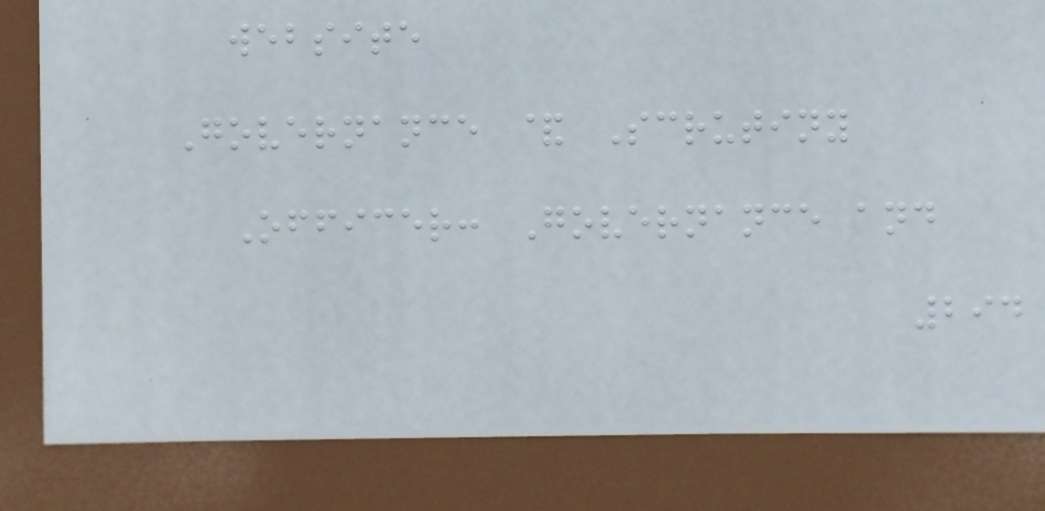website
Governance & Scrutiny
Officer: Governance and
294
